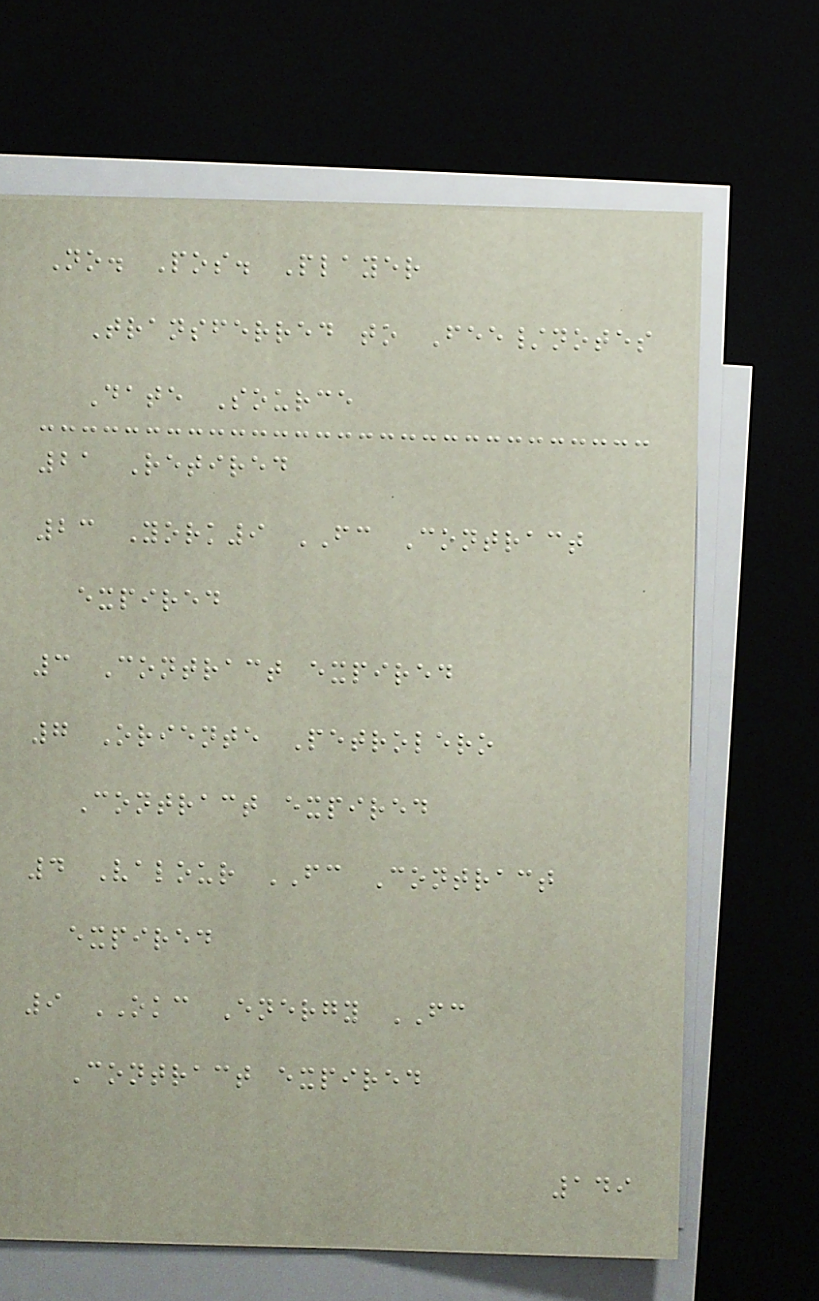No. Pos. Player
Transferred to Fee/notes
Date Source
21 Retired
23 York9 FC Contract
expired
3 Contract expired
7 Oriente Petrolero
Contract expired
4 Valour FC Contract
expired
9 OKC Energy FC
Contract expired
149
